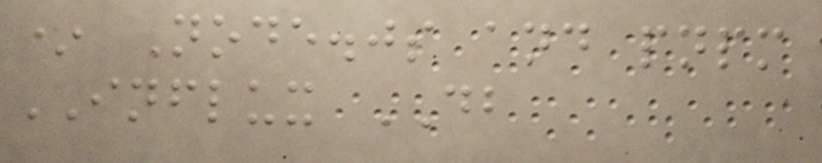* Node.js and pnpm
INFLUX DB
